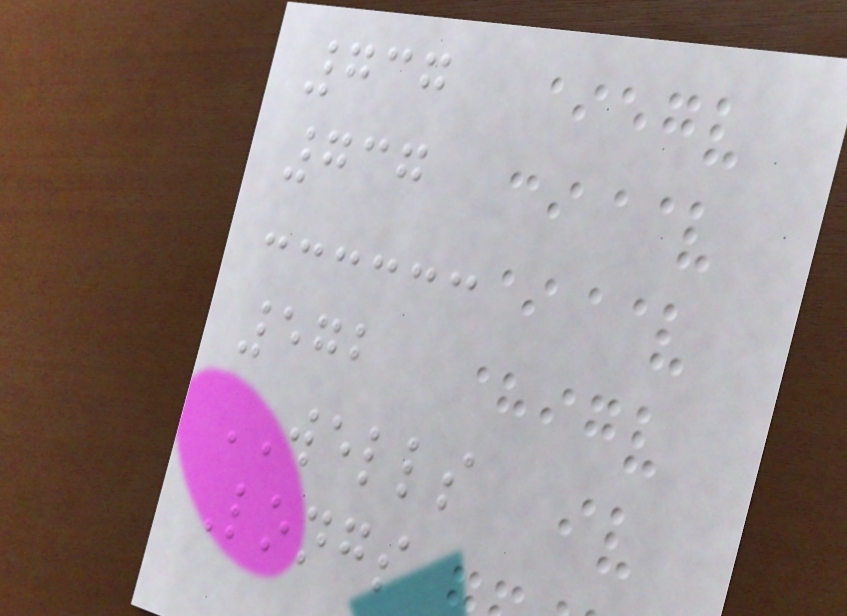737
737
572
WELLS
Longs
